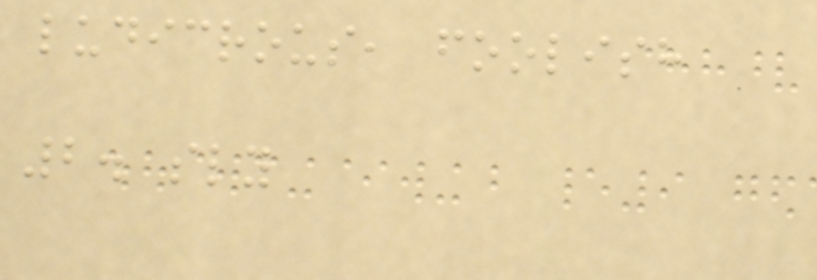ludicrous, foolish
2. sly
